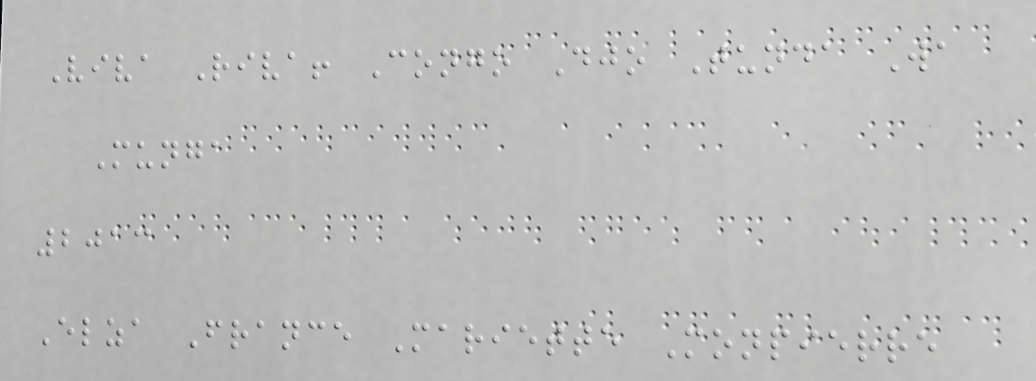Viva Riva! Congo Djo Tunda Wa
Munga
2013
Elza France Mariette Monpierre
